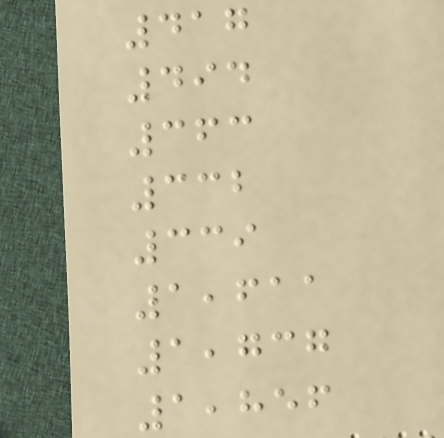417
494
363
332
339
1,611
1,737
1,856
